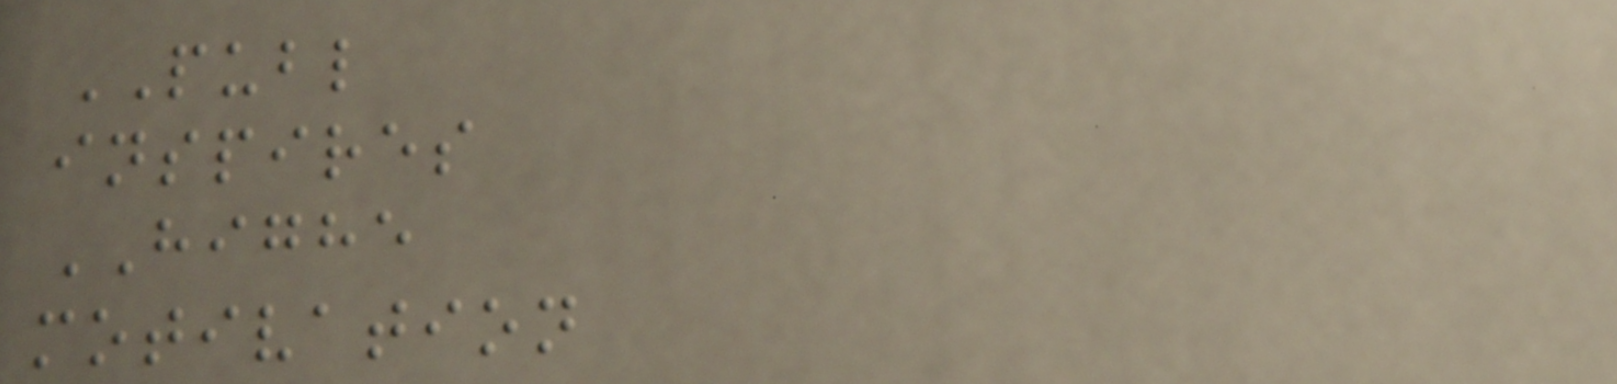PUBL
inspires
HIGHE
motivation
